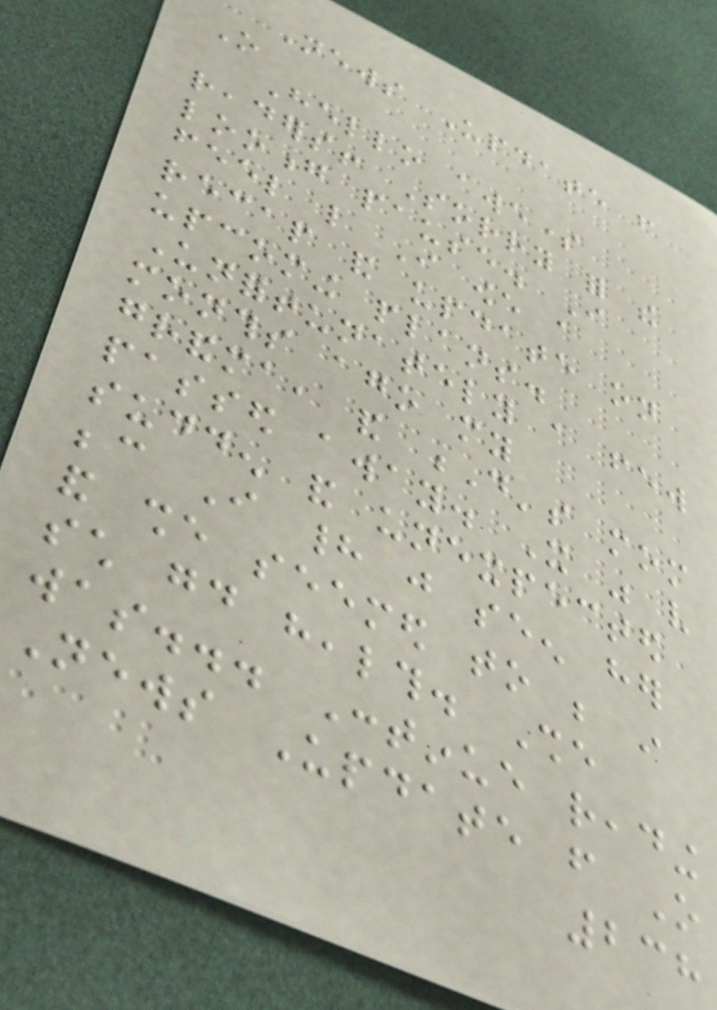News Update from
O
Hello awesome
readers! Sorry for the
looong pause. I
feel like I owe a
recap and update on
upcoming plans.
Unfortunately a few
months ago my
grandma, and D's mom
passed away. It was very
sudden and unexpected
because I had just seen her
and she seemed to be in
such good health. She
was... Continue reading
News Update from O
238
